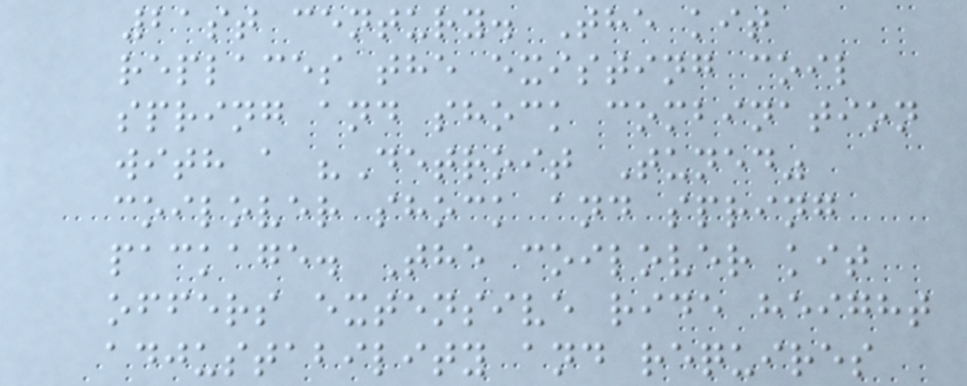21st century. The kit
replaces the existing coil
spring and shock combination
with a "Detroit Tuned"
coilover shock and spring
package. The coilover kit
offers extensive ride height
adjustability and requires
